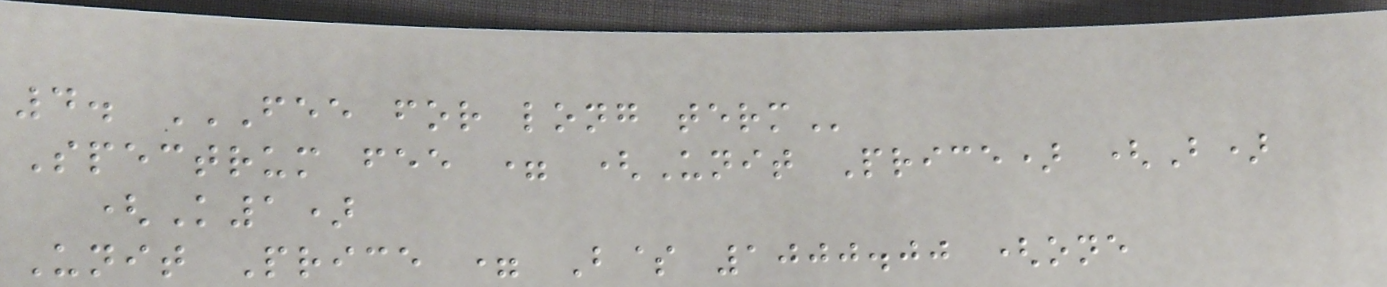4. FEE FOR LONG TERM
Spectrum fee = (Unit Price) (B)
(K1)
Unit Price = B$ 1000.00 (one
